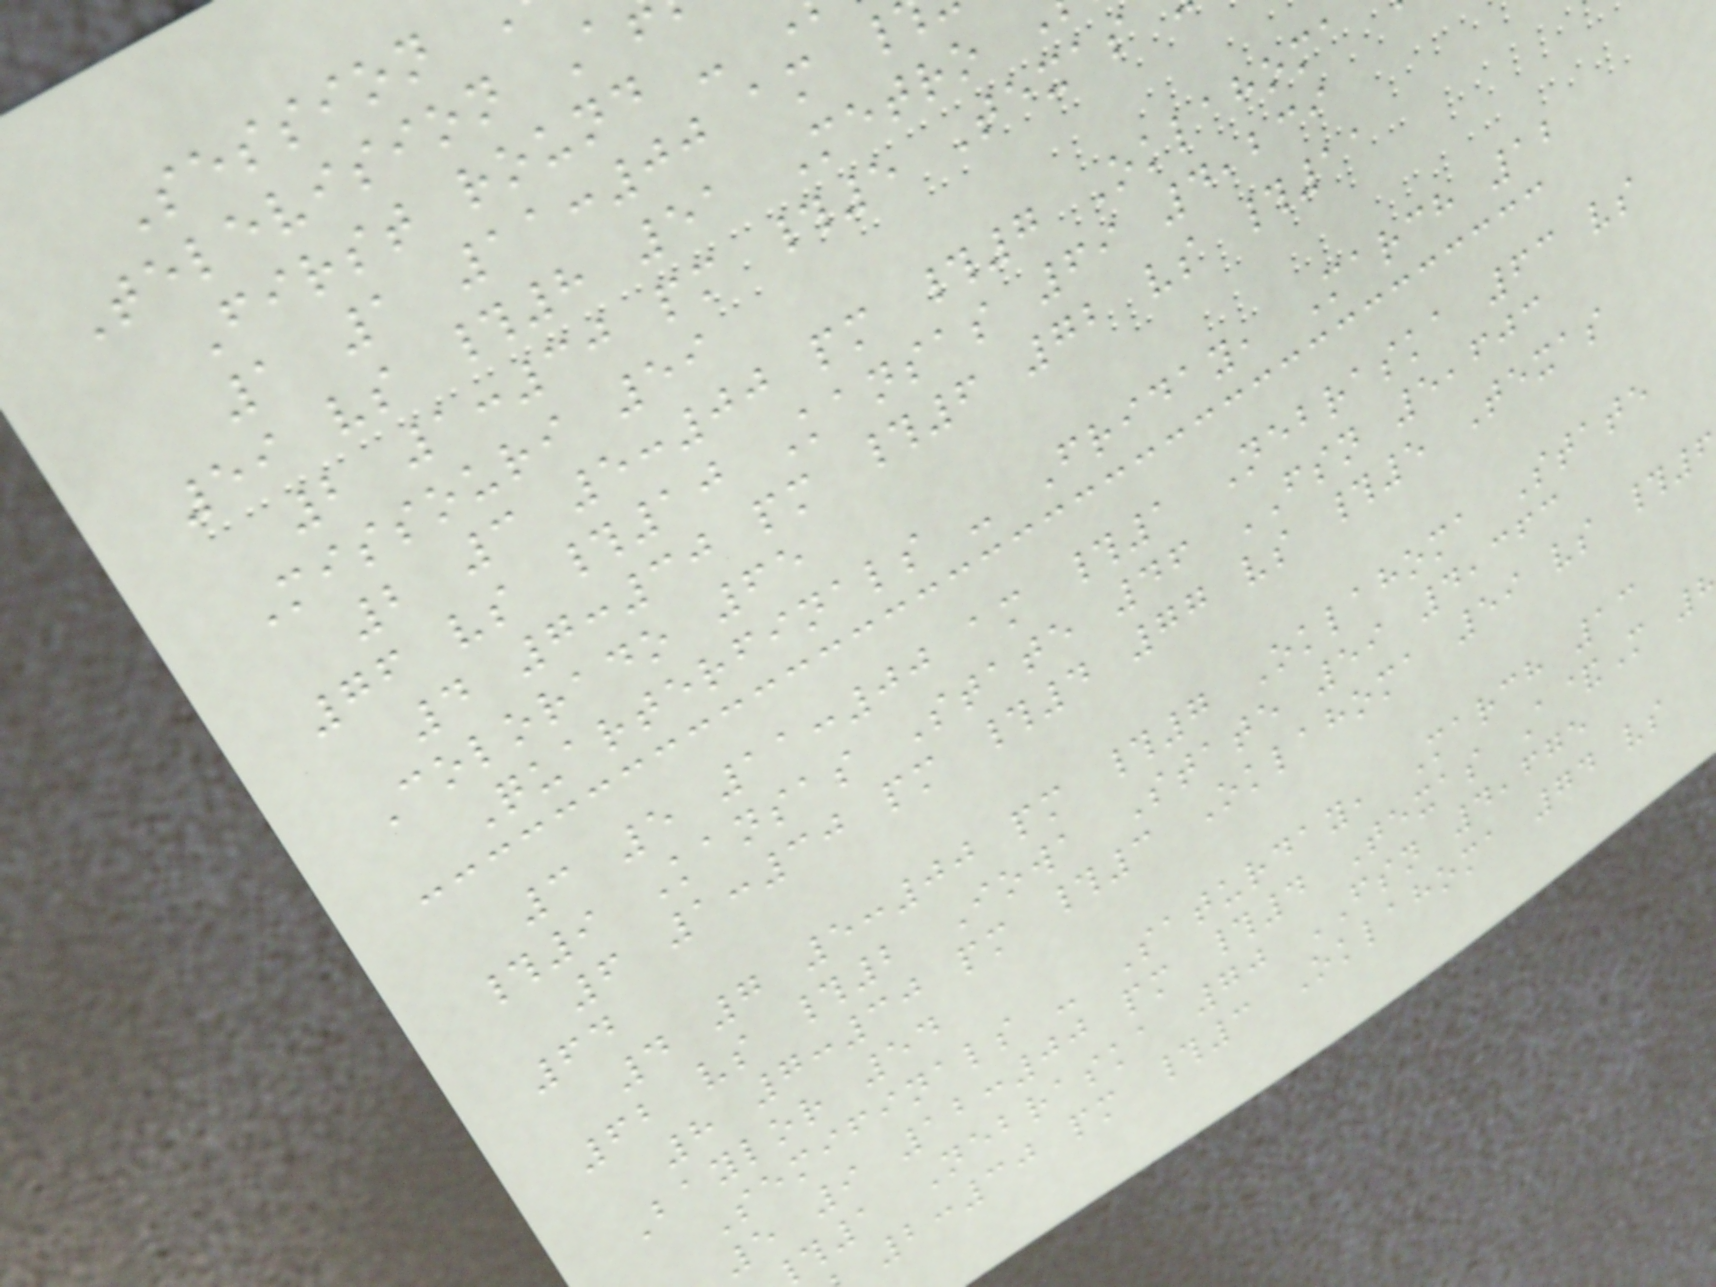Session
Television A
First round -
1 1 11:00 am
59 vs #8 51 Metro
2 1:30 pm #5 Texas
Missouri 59
2 3 5:00 pm #7 Oklahoma
76 vs #10 Kansas 69 4,239
4 7:30 pm #6 72 vs #11
Colorado 65
Quarterfinals - Friday, March 12
3 5 11:00 am #1 Nebraska 63 vs
#9 Kansas State 46 FSN 5,603
6 1:30 pm #4 77 vs #5 Texas
64
4 7 5:00 pm #7 Oklahoma State
62 vs #2 Iowa State 59 4,363
8 7:30 pm #3 Oklahoma 59 vs #
Baylor 54
Semifinals - Saturday, March 13
5 9 12:00 pm #4 Texas A&M
1 Nebraska 70 FSN 4,675
2:30 pm #3 Oklahoma 74 vs
